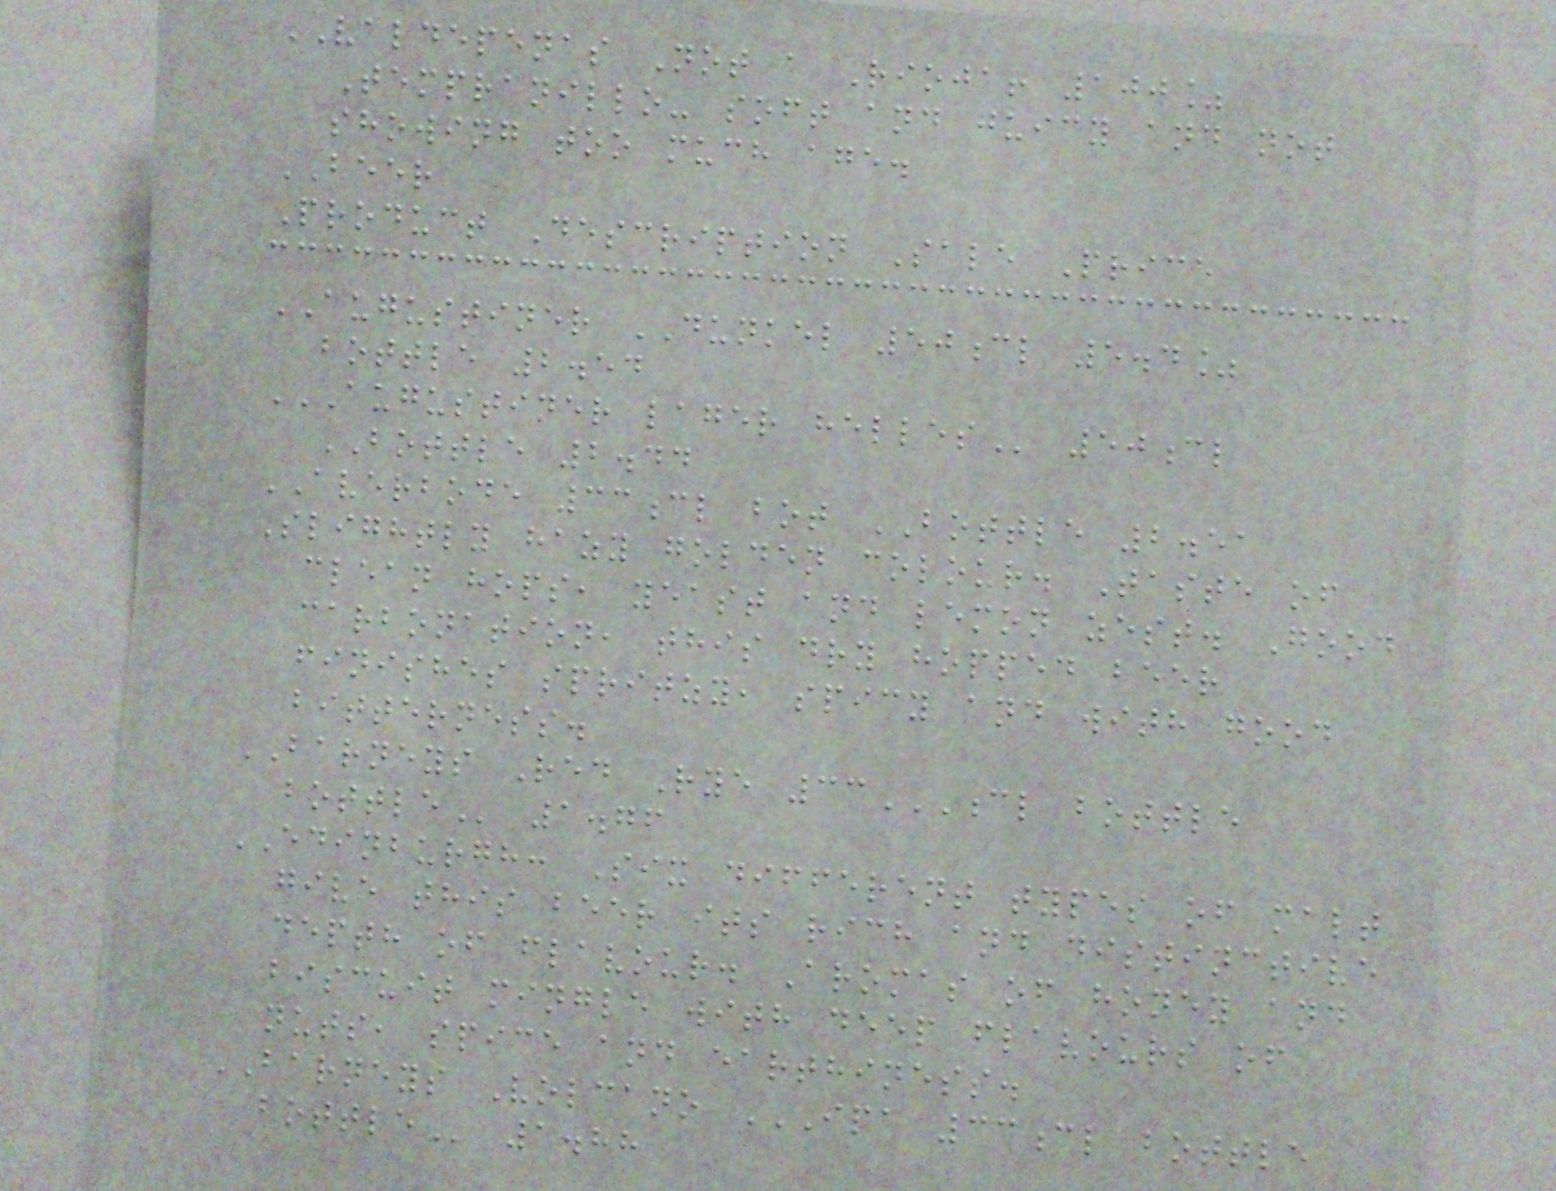VALDEPENAS Not a Rioja! 100%
Tempranillo- soft and juicy and not
showing too much age.
BEER
Product Description Sale Price
AUGUSTINER DUNKEL 50cl 5.4%
bottle 2.54
AUGUSTINER LAGER HELLES 50cl
BOTTLE 2.44
AVERBODE 33cl bot BOTTLE 2.51
Slightly hazy golden colour. Taste of
clean hops, yeast and lemon zest. Good
carbonation, this dry hopped beer
finishes spritzy, spicy and with good
bitterness.
BARNEYS Red Rye 33CL BOTTLE
BOTTLE 1.76
EDINBURGH: Six different types of malt
give this beer its rich and distinctive
depth of flavour. Aromas of honey and
biscuit mingle with deep flavours of
nuts, spice and earthiness.
BARNEYS Volcano IPA 33CL BOTTLE
BOTTLE 1.88
